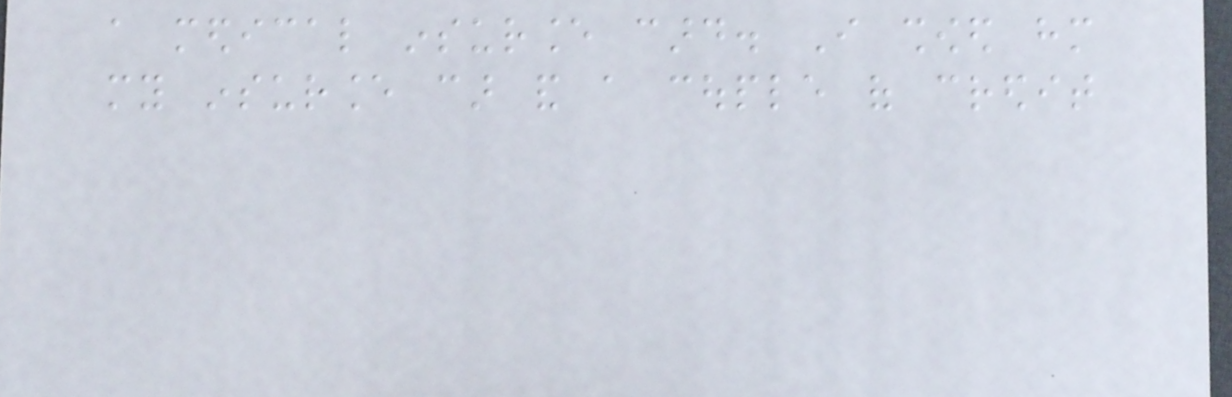a medical insurance card. I showed him
my insurance car and a couple of credit
